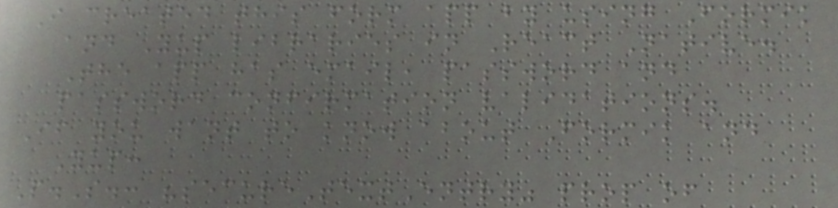I created this form app by using Formik
and Yup libraries in React Native.
The app has email, password and
password confirmation validations.
If you want to know about Formik and
Yup:
P.S.: "secureTextEntry" prop of
